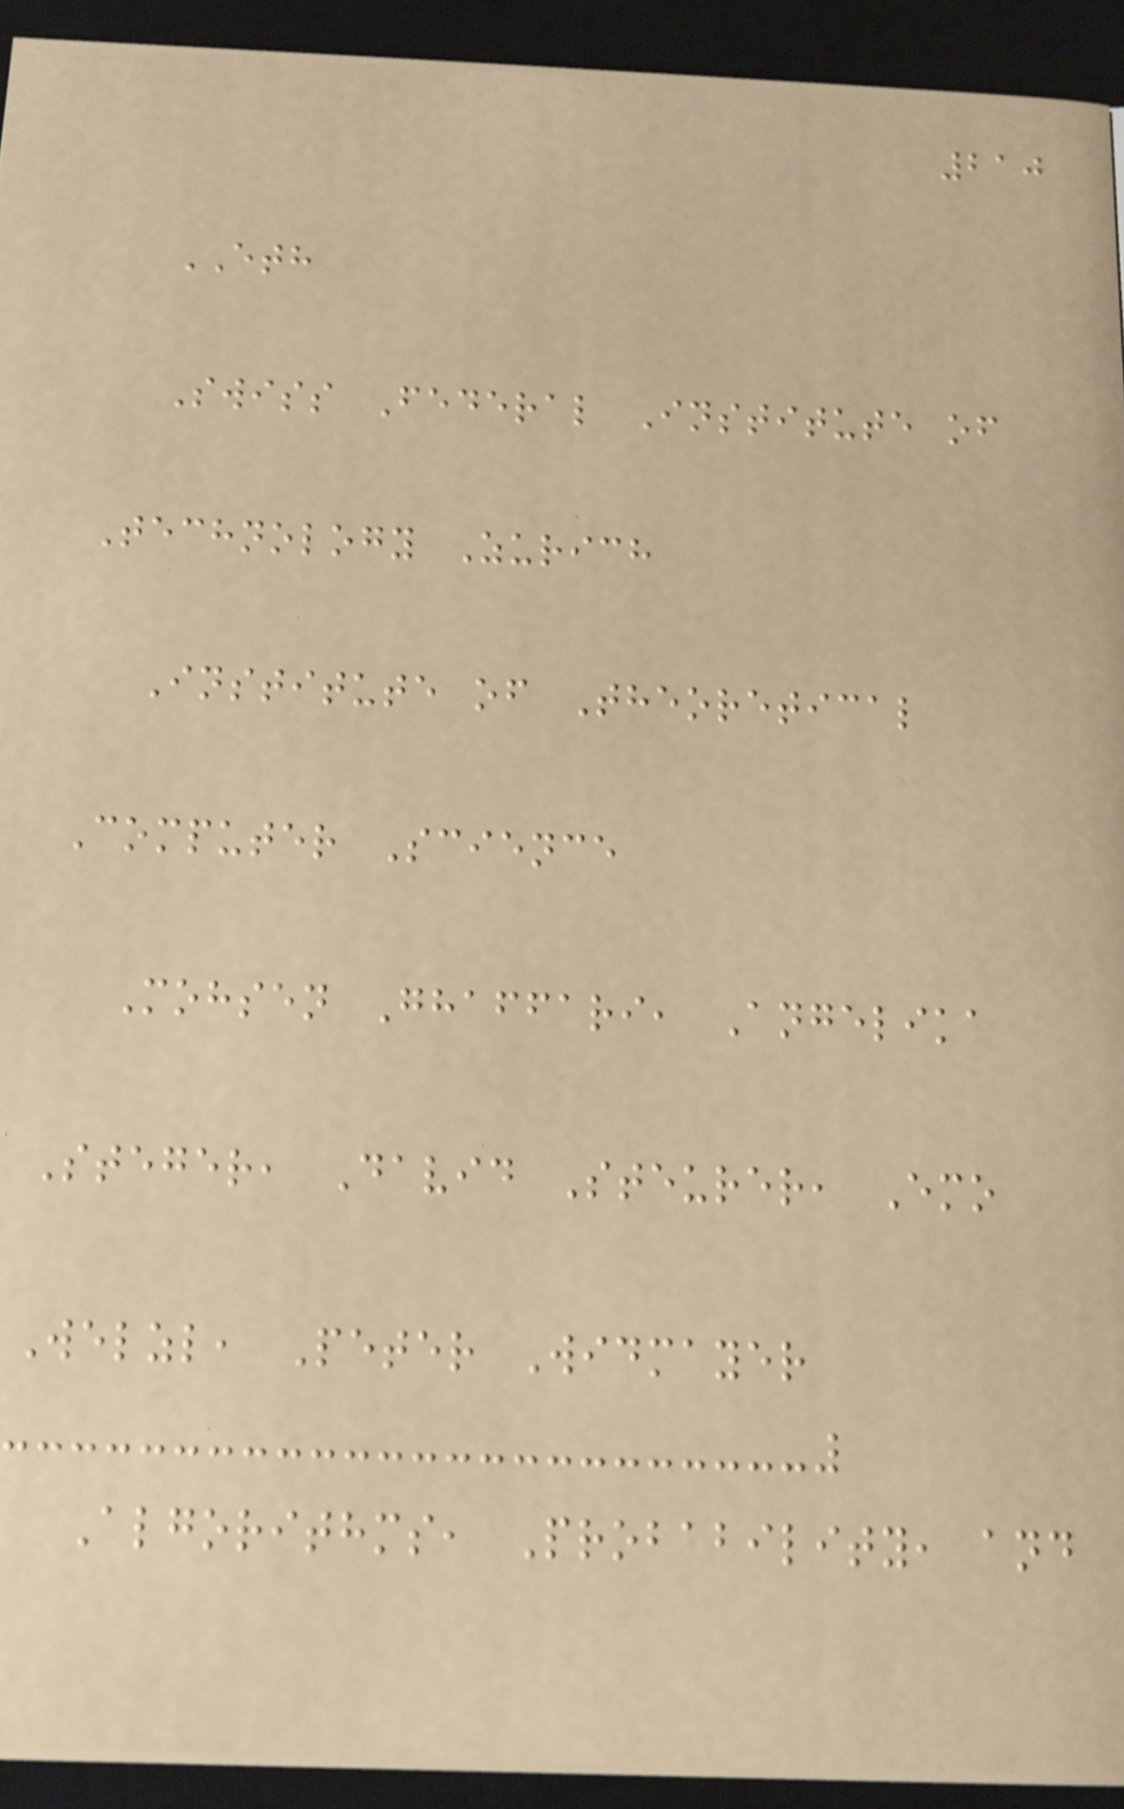210
ETH
Swiss Federal Institute of
Technology Zurich
Institute of Theoretical
Computer Science
Mohsen Ghaffari, Angelika
Steger, David Steurer, Emo
Welzl, Peter Widmayer
Algorithms, Probability, and
